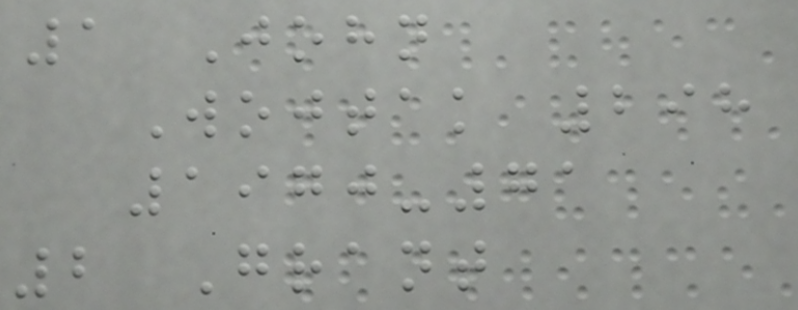1 John
Wojtak 298
1970-71
2 Grant
